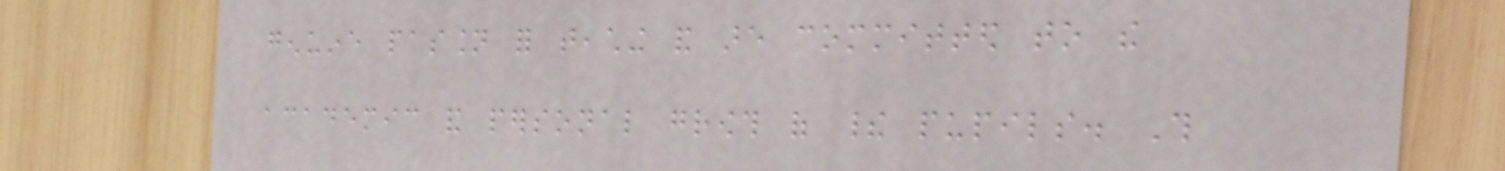genuine passion for teaching and are committed to the
academic and personal growth of their pupils. This
